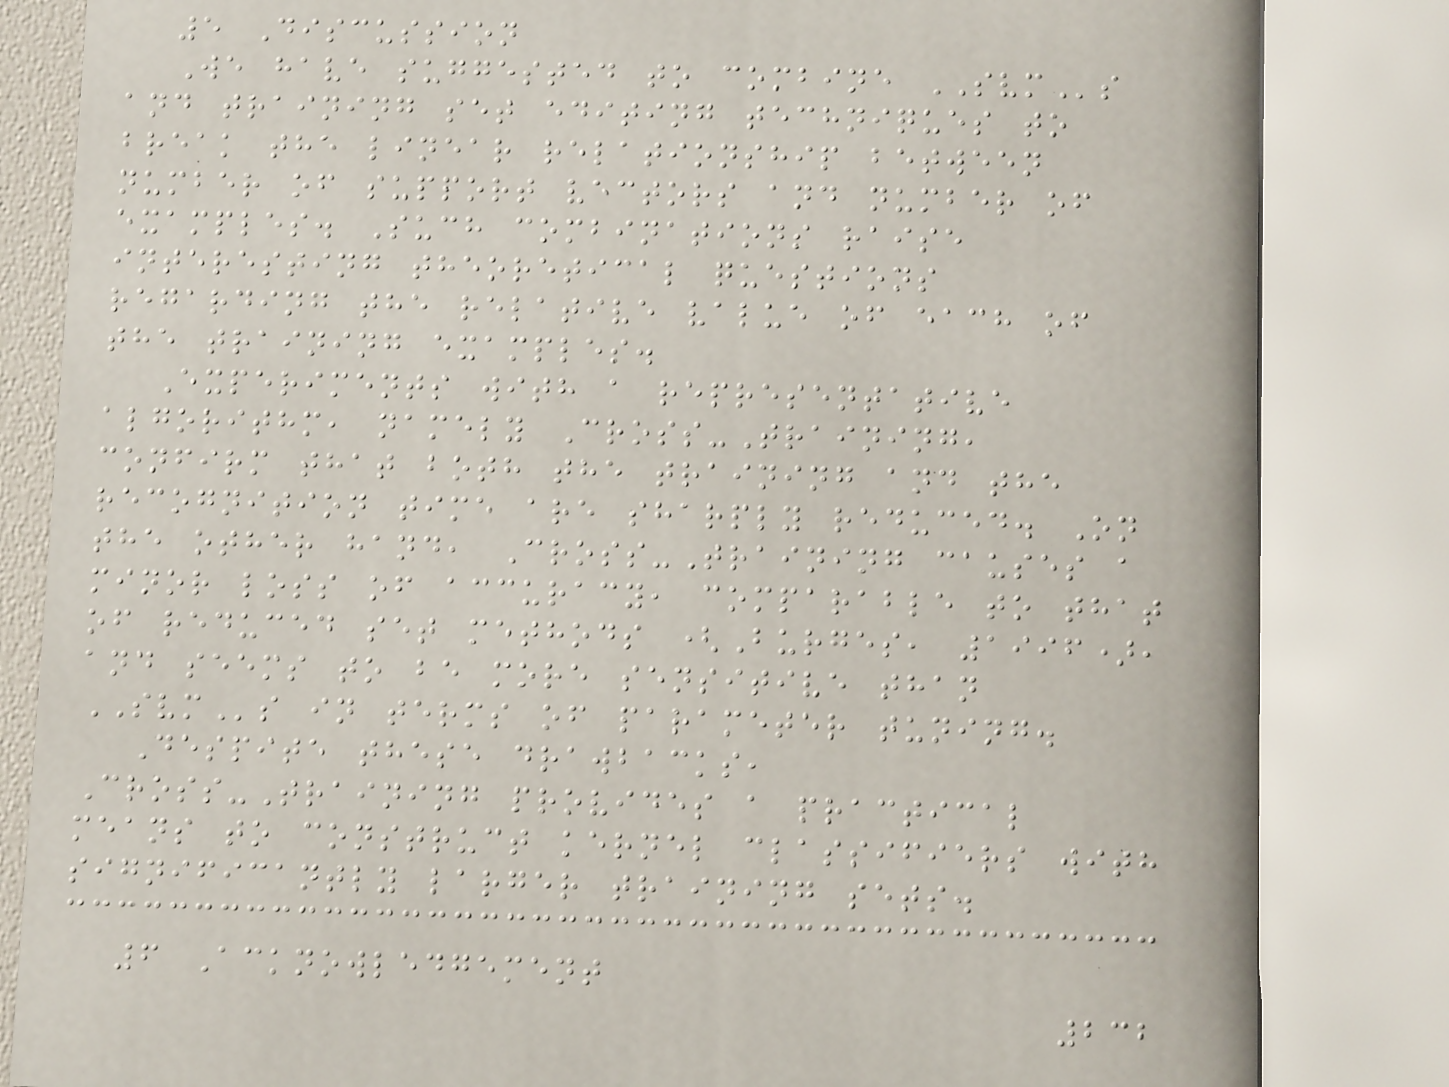5 Discussion
We have suggested to combine SVMs
and training set editing techniques to
break the linear relationship between
number of support vectors and number of
examples. Such combinations raise
interesting theoretical questions
regarding the relative value of each of
the training examples.
Experiments with a representative
algorithm, namely Cross-Training,
confirm that both the training and the
recognition time are sharply reduced. On
the other hand, Cross-Training causes a
minor loss of accuracy, comparable to that
of reduced set methods (Burges, 1996),
and seems to be more sensitive than
SVMs in terms of parameter tuning.
Despite these drawbacks,
Cross-Training provides a practical
means to construct kernel classifiers with
significantly larger training sets.
6 Acknowledgement
232
